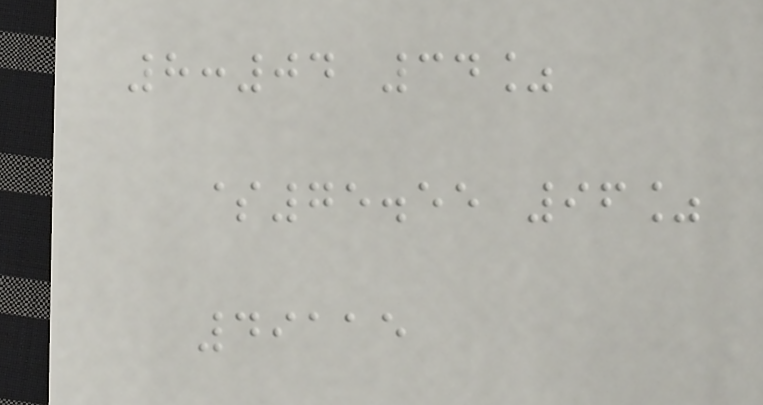8:04 34%
$75.55 96%
49115
